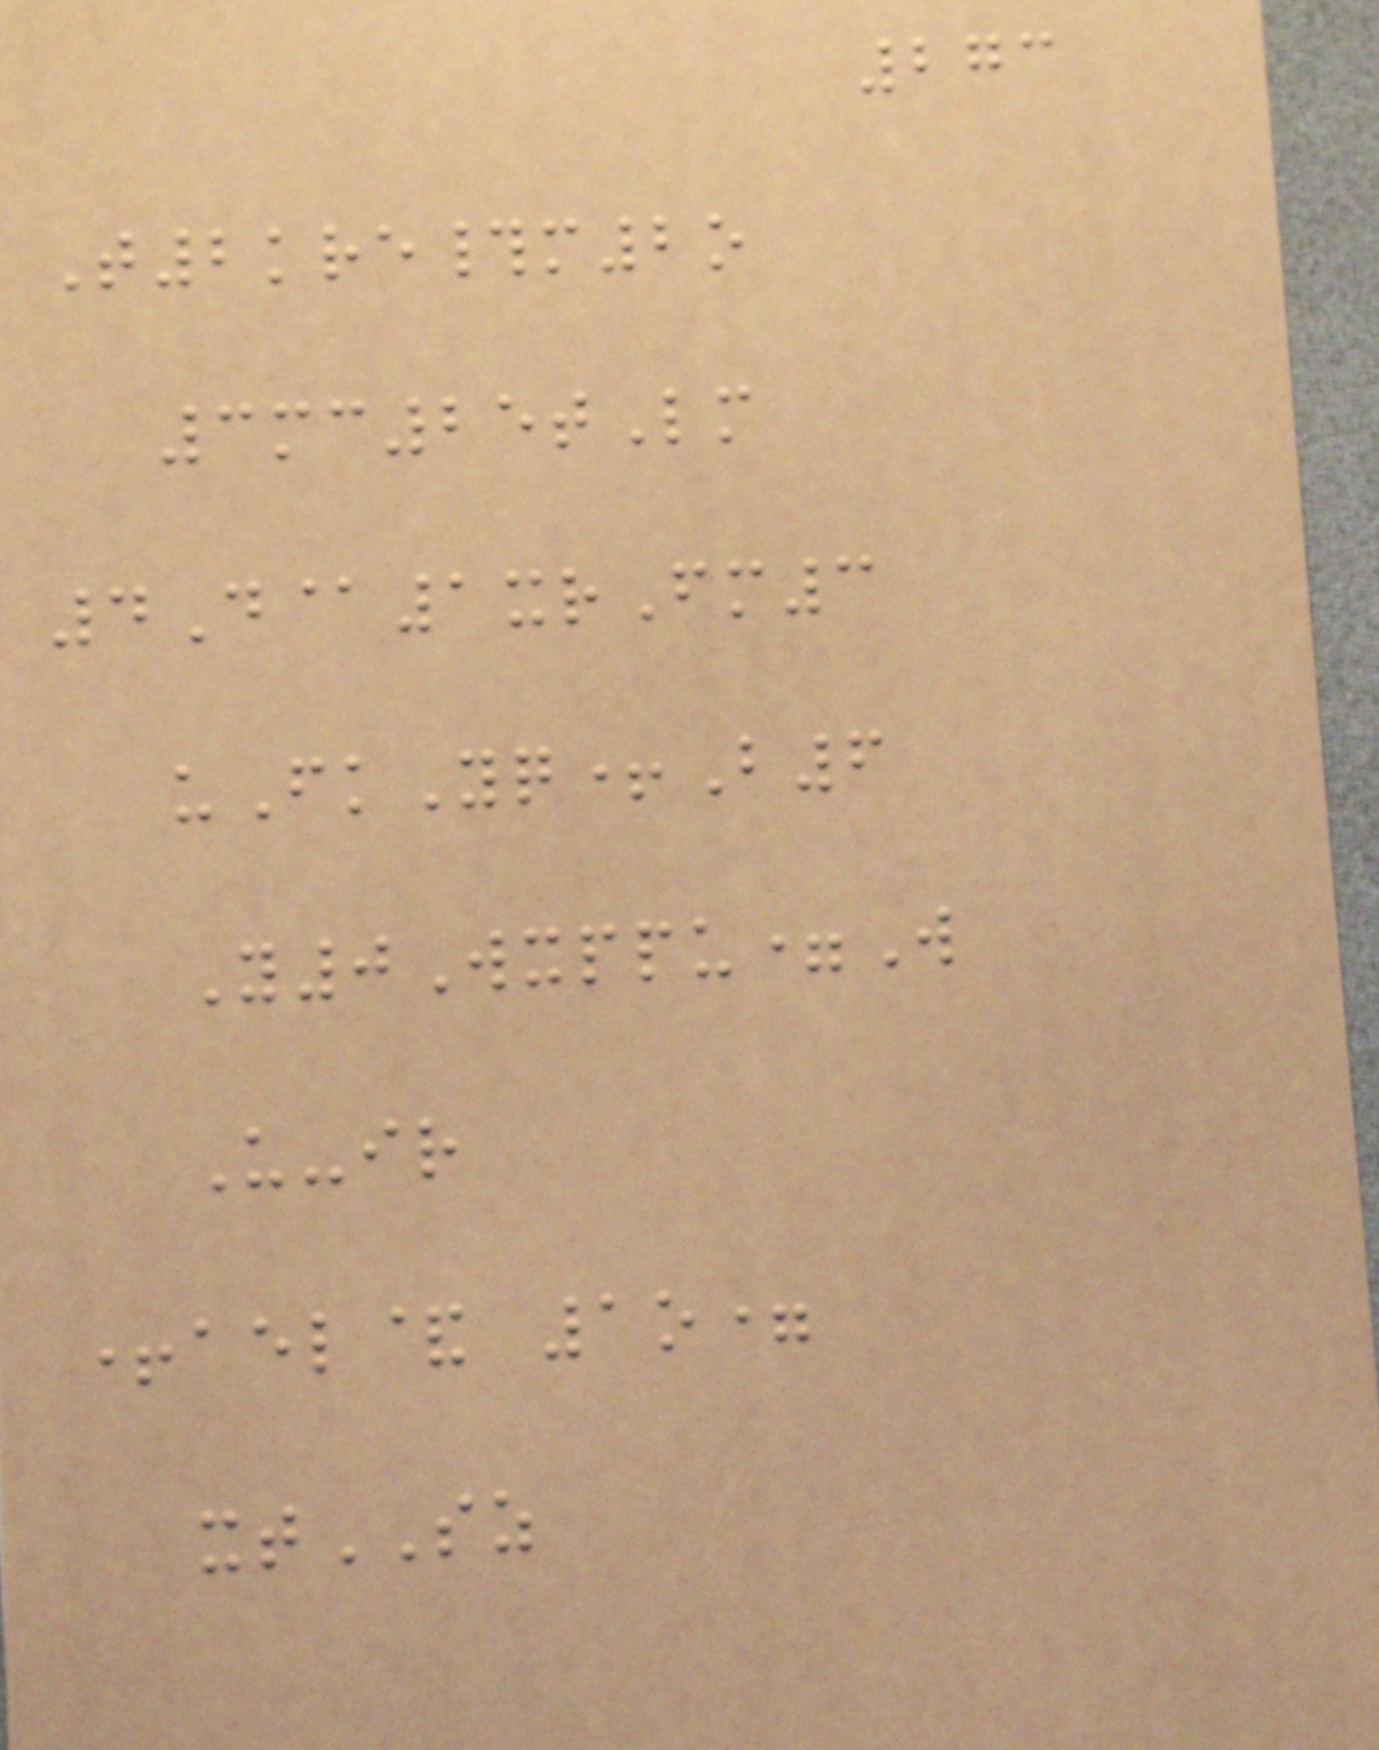273
T2kre#m2o
3mc25tLm
4D@1xrFm3
uFkYq+B6
Y0Wxppu=W
U-ir
+ael& 1o=
xtSZ
